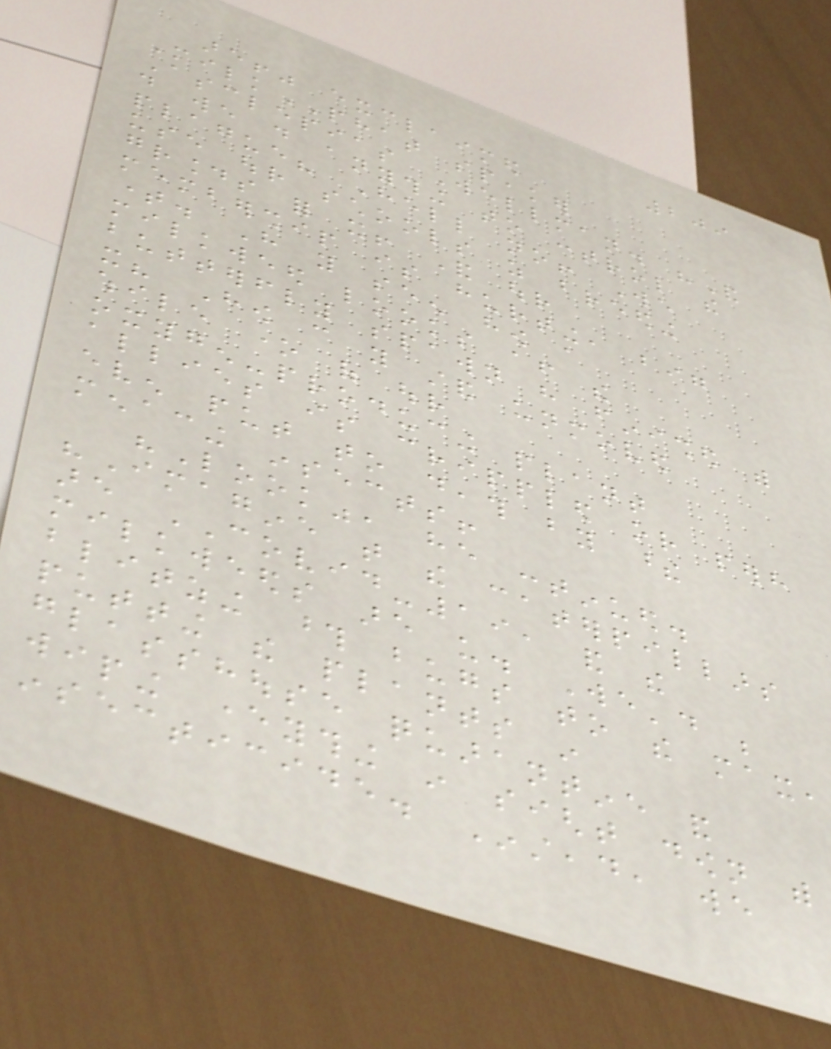209
are!" exclaimed
MilkPHAT speaker
Asclepias Wellman. "And
do we do anything to control the
plague? Hell no! We
use our schools as breeding
grounds for it! And our
membership is hurting, big
time. Have you seen how a
milkweed looks after the
butterfly spawn have finished with
it? How can you stand unmoved
while one of our
oxygen-producing plant
allies is crippled or perhaps
even put to death by these
menacing insects!
"Look", he continued.
"Imagine that the caterpillars
are COVID-19, and the
milkweeds are us. We'd be
blitzing those bugs to the max,
putting the plants in
glasshouse quarantine and
wiping everything in sight down with
insecticide. Instead, we
